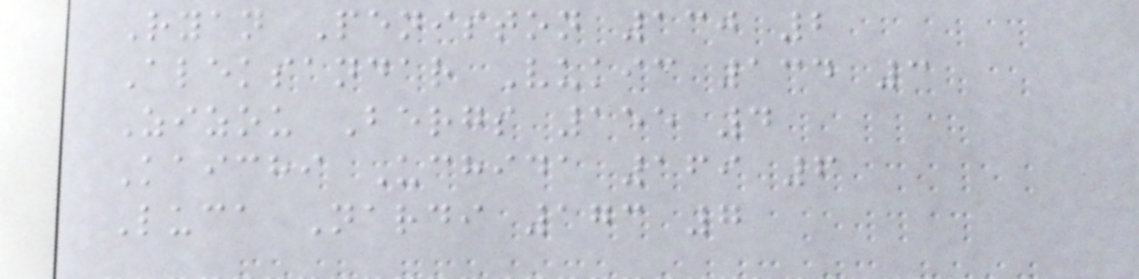Ryan Peniston 130 2
Aleksandar Vukic 134 3
Zizou Bergs 155 4
Kaichi Uchida 169 6
Luca Nardi 173 7
